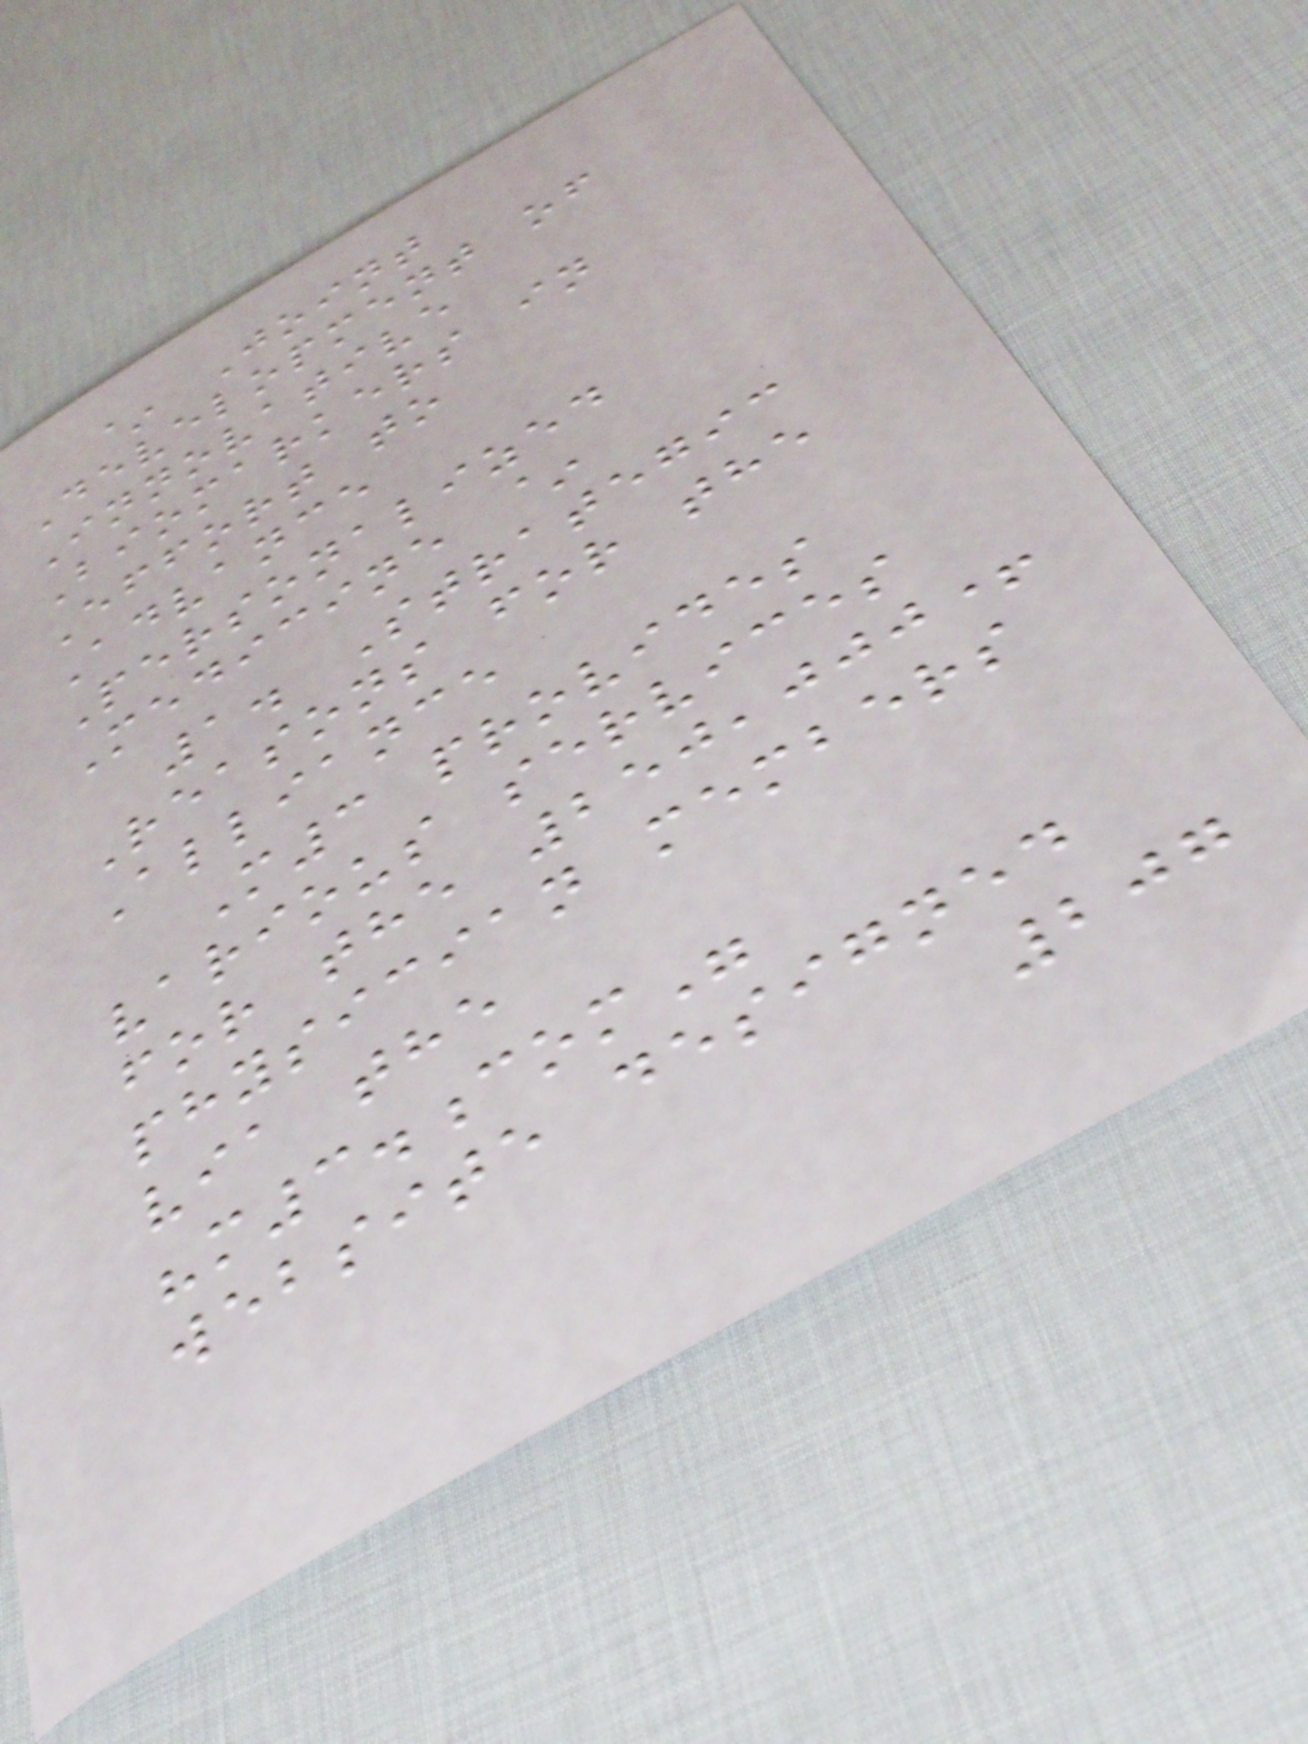~ Joint
Development of
Innovative
Biomarkers in
Effort to
Advance
Personalized
Medicine ~
1. Strategic
Reasons for the
Alliance
M3 provides
various services
for the 250,000+
physician members
via the
"m3.com"
website designed
207
